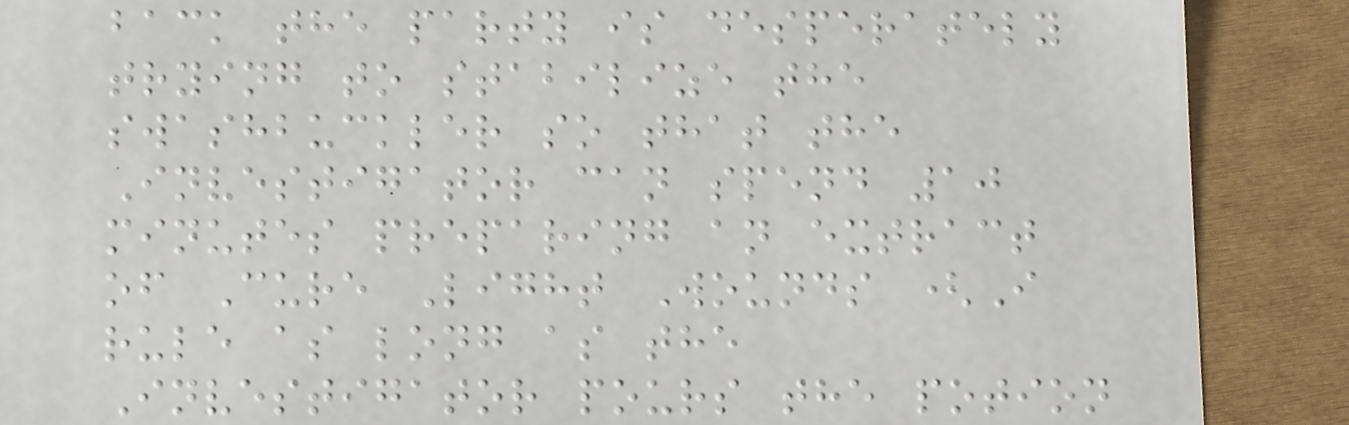back the party is desperately
trying to stabilize the
swashbuckler so that the
Investigator can spend 10
minutes preparing an extract
of Cure Light Wounds (I
rule as long as the
Investigator pours the potion
